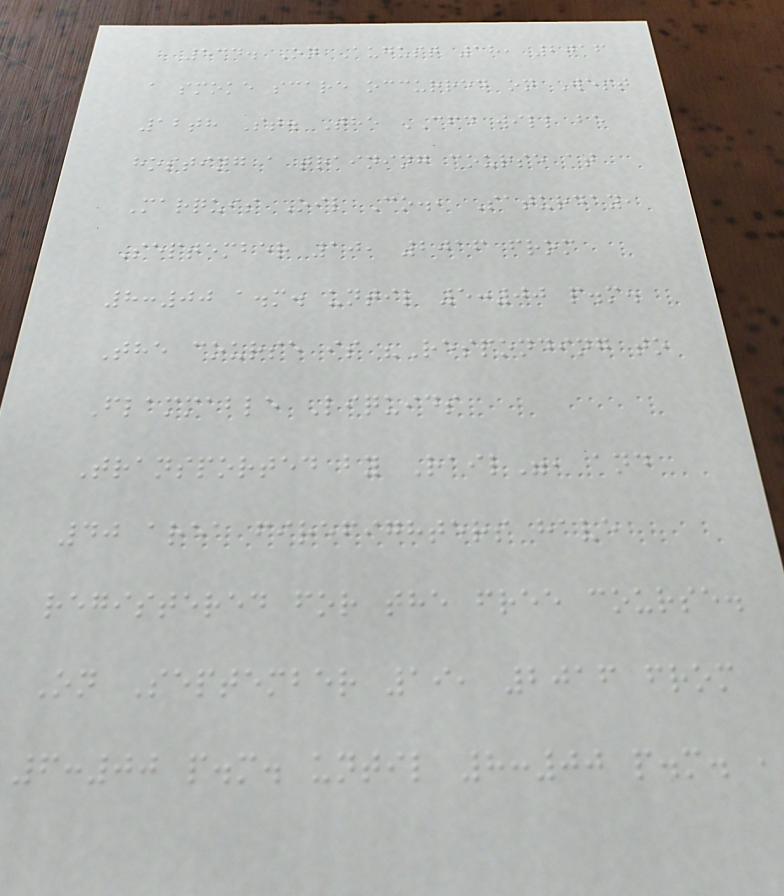534. On August 18, 2016
a smoke scare occurred on West
12th St. The CFD will be
hosting a training course at
Marquis Oil Co., Saturday,
September 10, 2016 from
8:00 a.m. until 5:00 p.m.
The course is "Responding to
Flammable Liquids
Transported by Rail", and
40 area firefighters have
registered for the free course.
On September 19, 2016 from
6:00 p.m. until 8:00 p.m. ,
